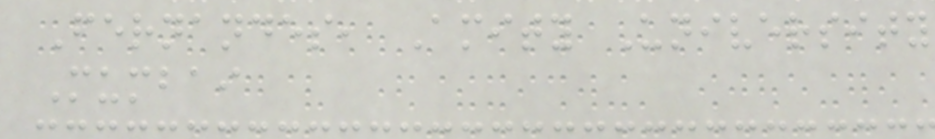Fernandes, Amity University
Mumbai
